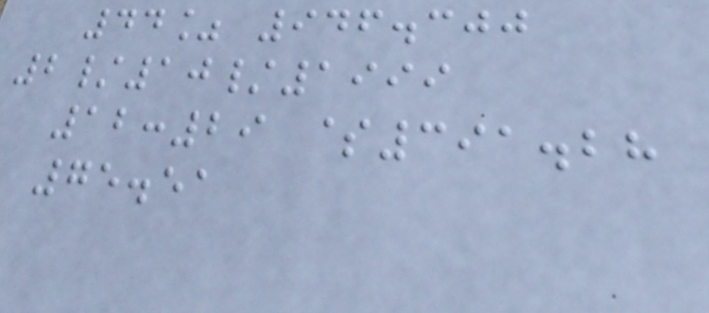44% 946.300
2/10/1999
12:29 $391.28
75.51
